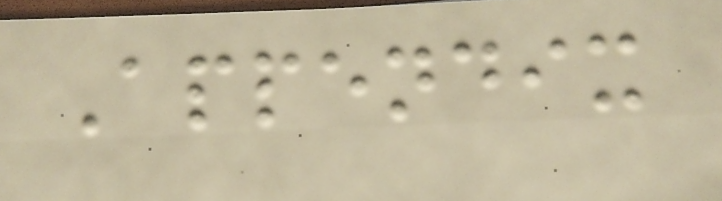Appendix
